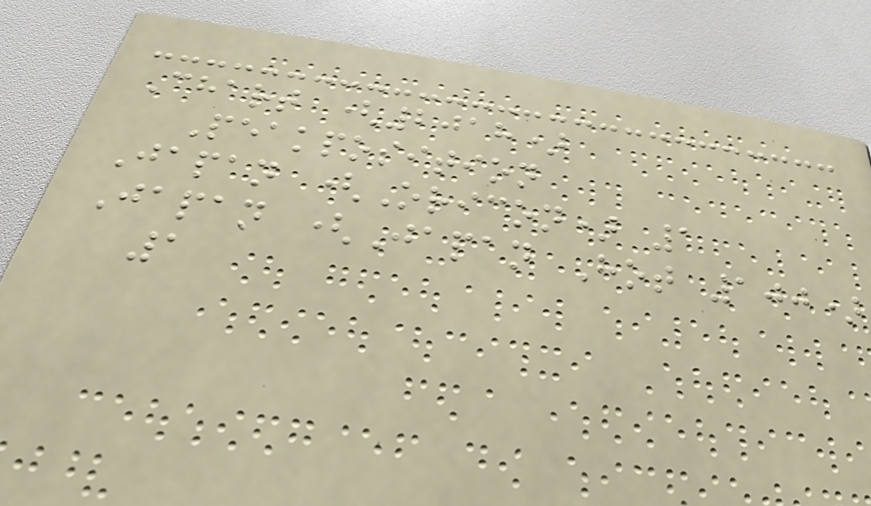Chart (2018)
Peakposition
Japan (Oricon) 1
Japan (Japan Hot 100)
1
